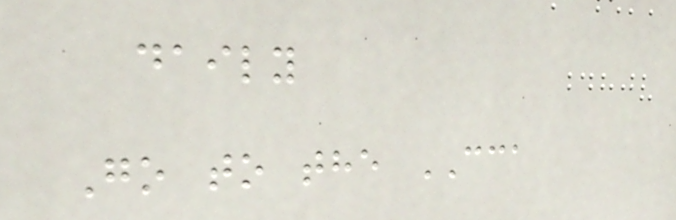daily
Go to the CCA
